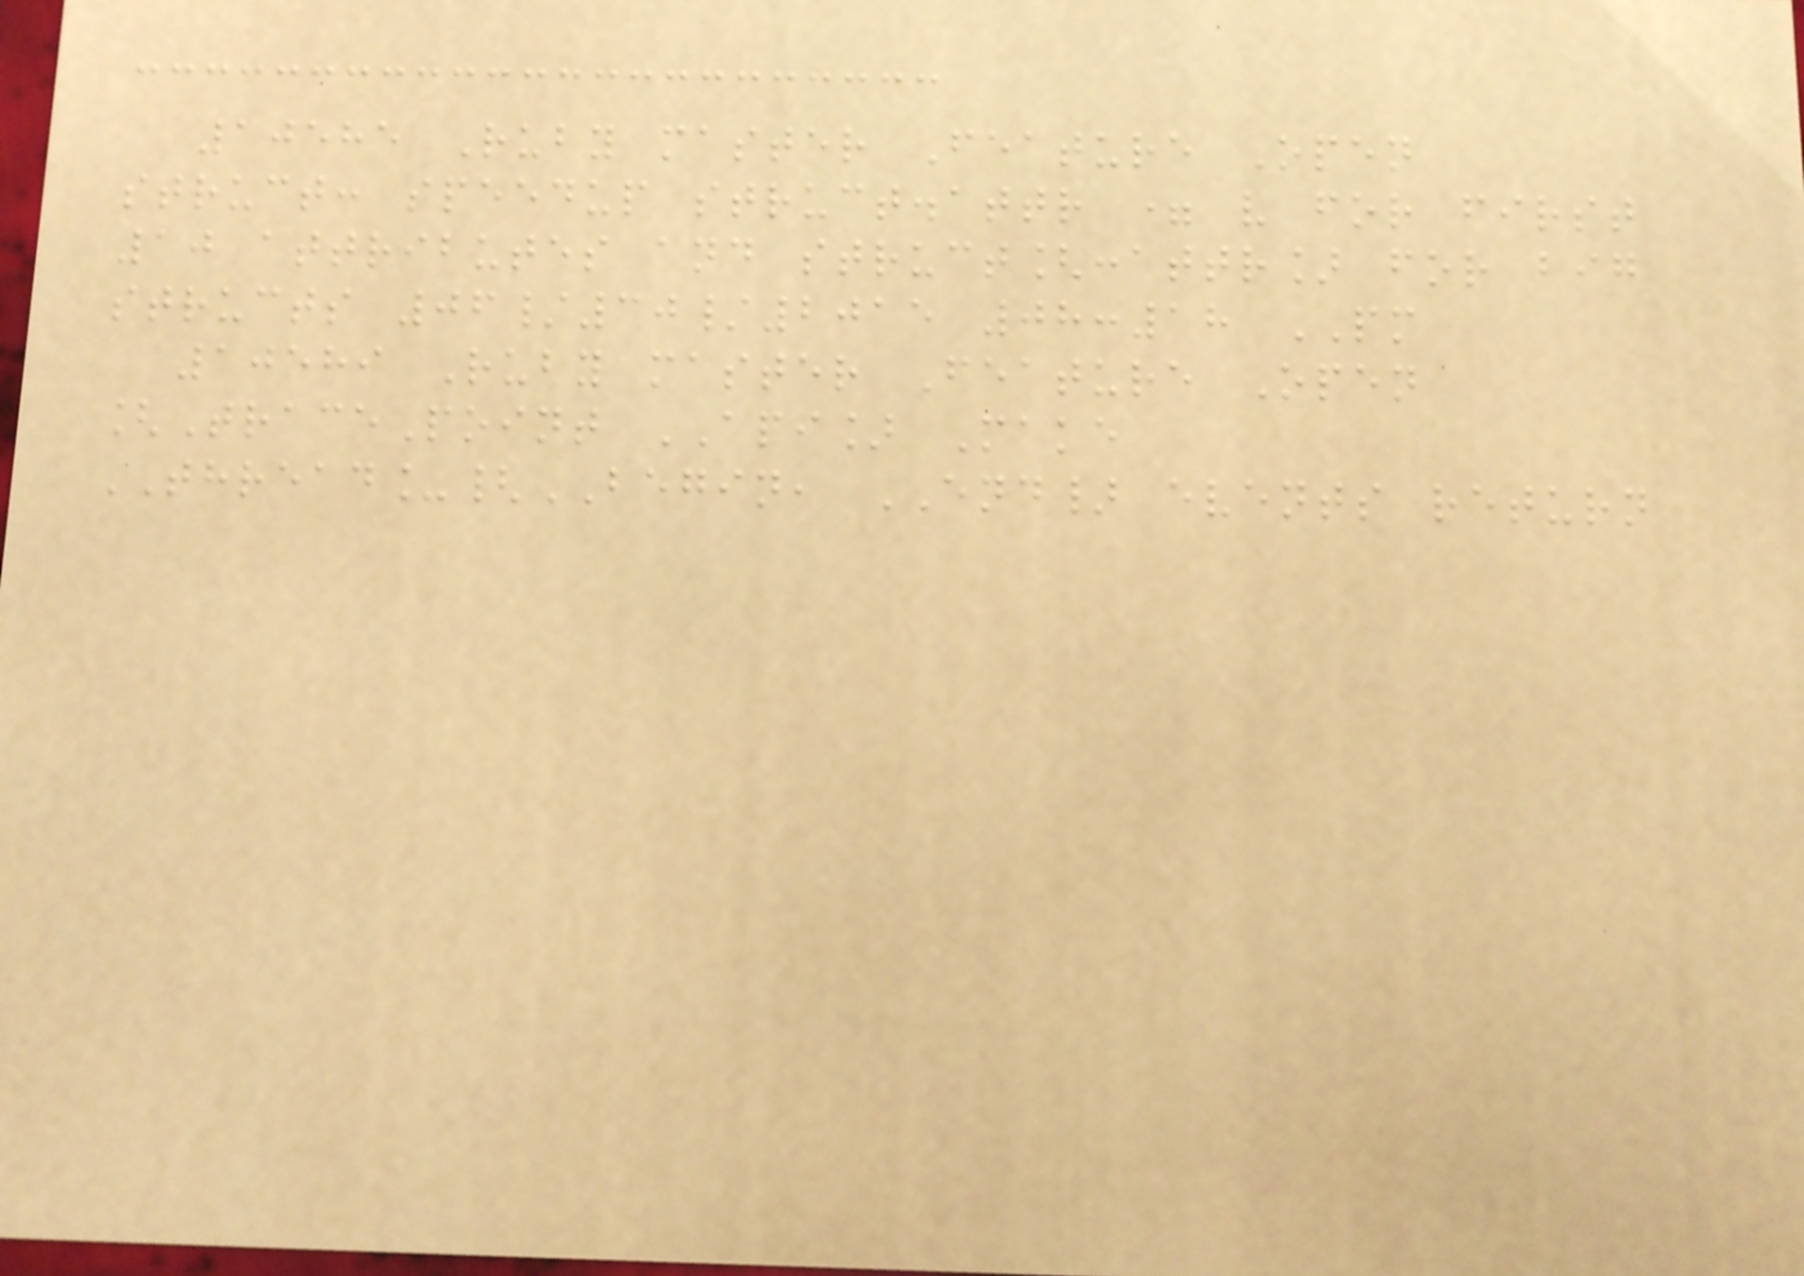10585 Ruby master Feature Open
struct: speedup struct.attr = v for first
10 attributes and struct[:attr] for big
structs 06/30/2015 08:18 PM
10589 Ruby master Feature Open
[TracePoint API] Make
THREAD_{BEGIN, END} events return
